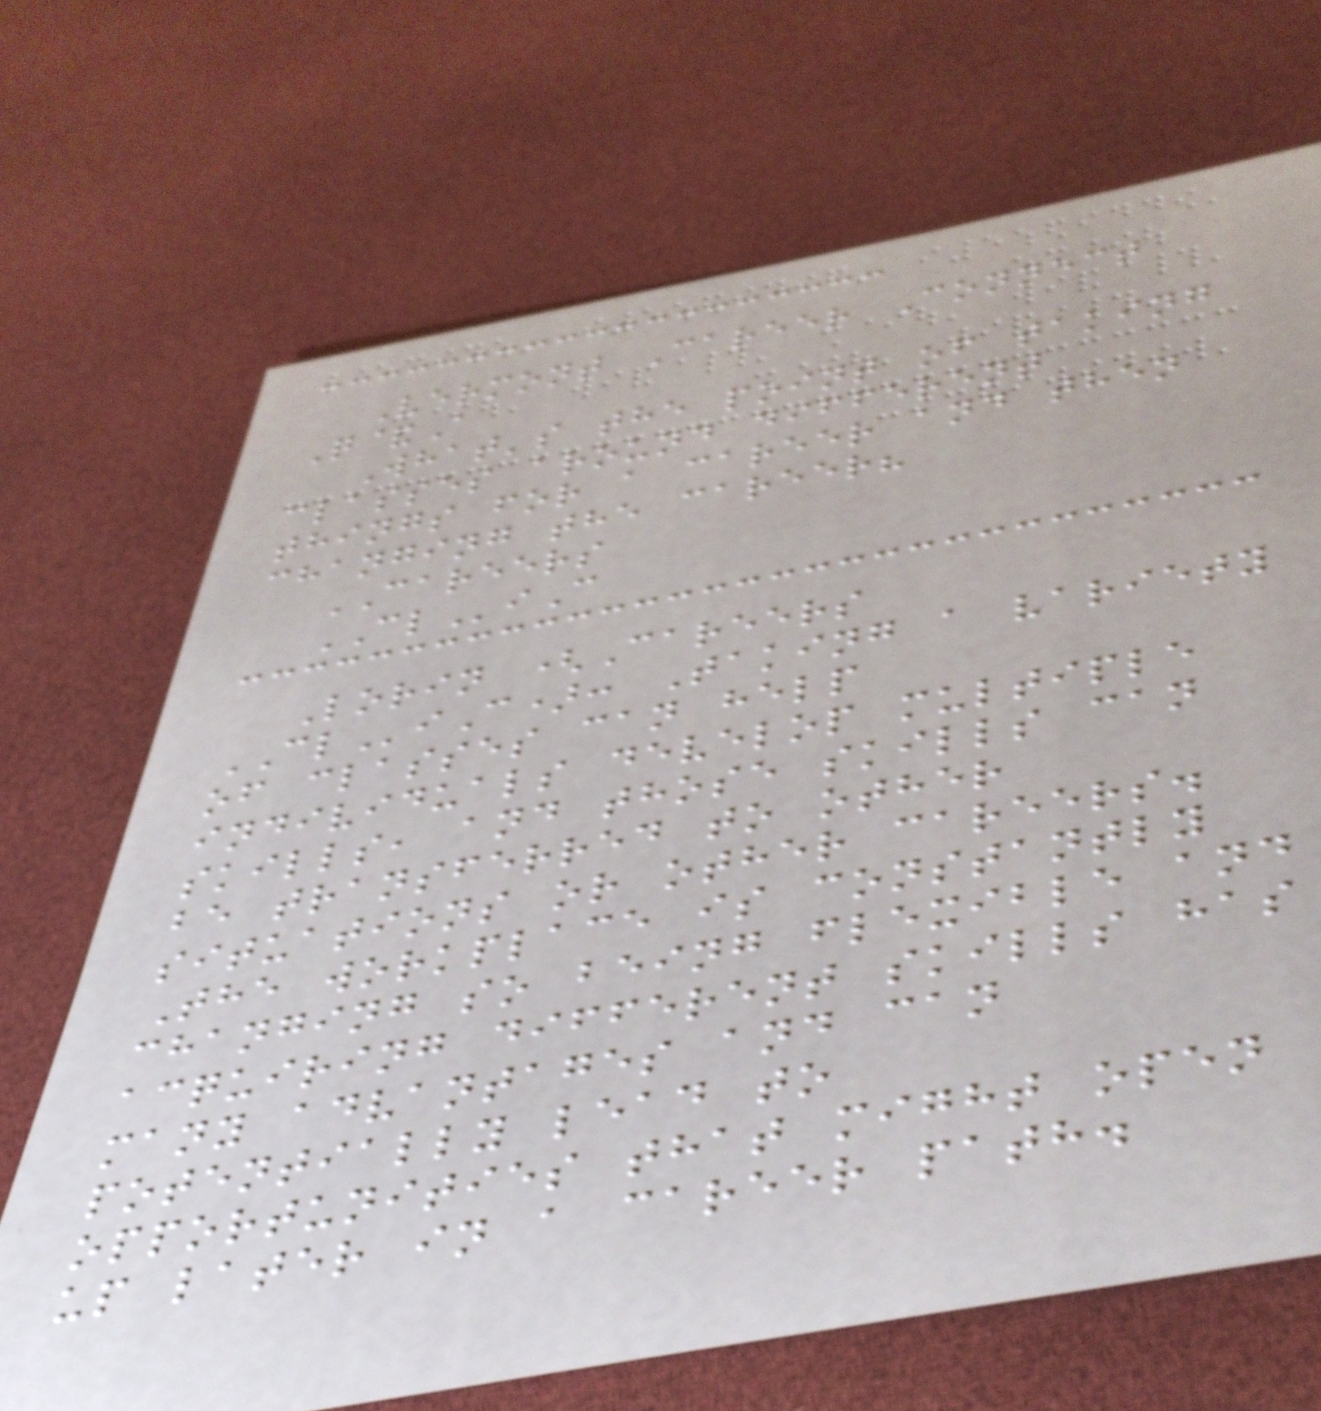Vermont Career Connect
Q&A
What's the point of taking
classes around different
things for a career and then
changing the career?
CAREERS
CLiC
Lorin (Careers
CLiC): Taking a variety
of classes can help
individuals develop multiple
skills, and those skills can
be transferred to other
situations or other careers.
The workplace is constantly
changing so being flexible and
acquiring different skills has
many advantages and can
potentially lead to
opportunities that might open
up later in a career path.
